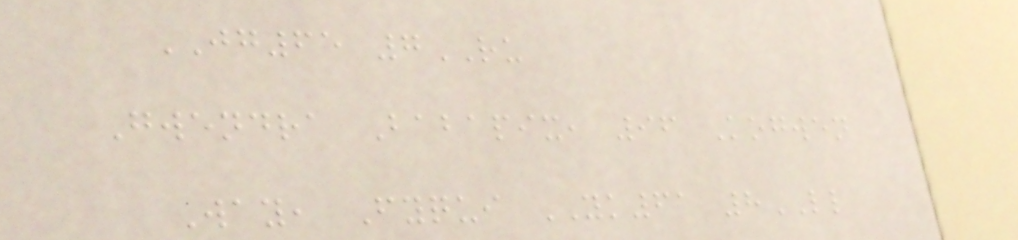JG65 7RU
Gwendra Babapix, 96 Kogwen
Way, Fyqui YK61 8LL
